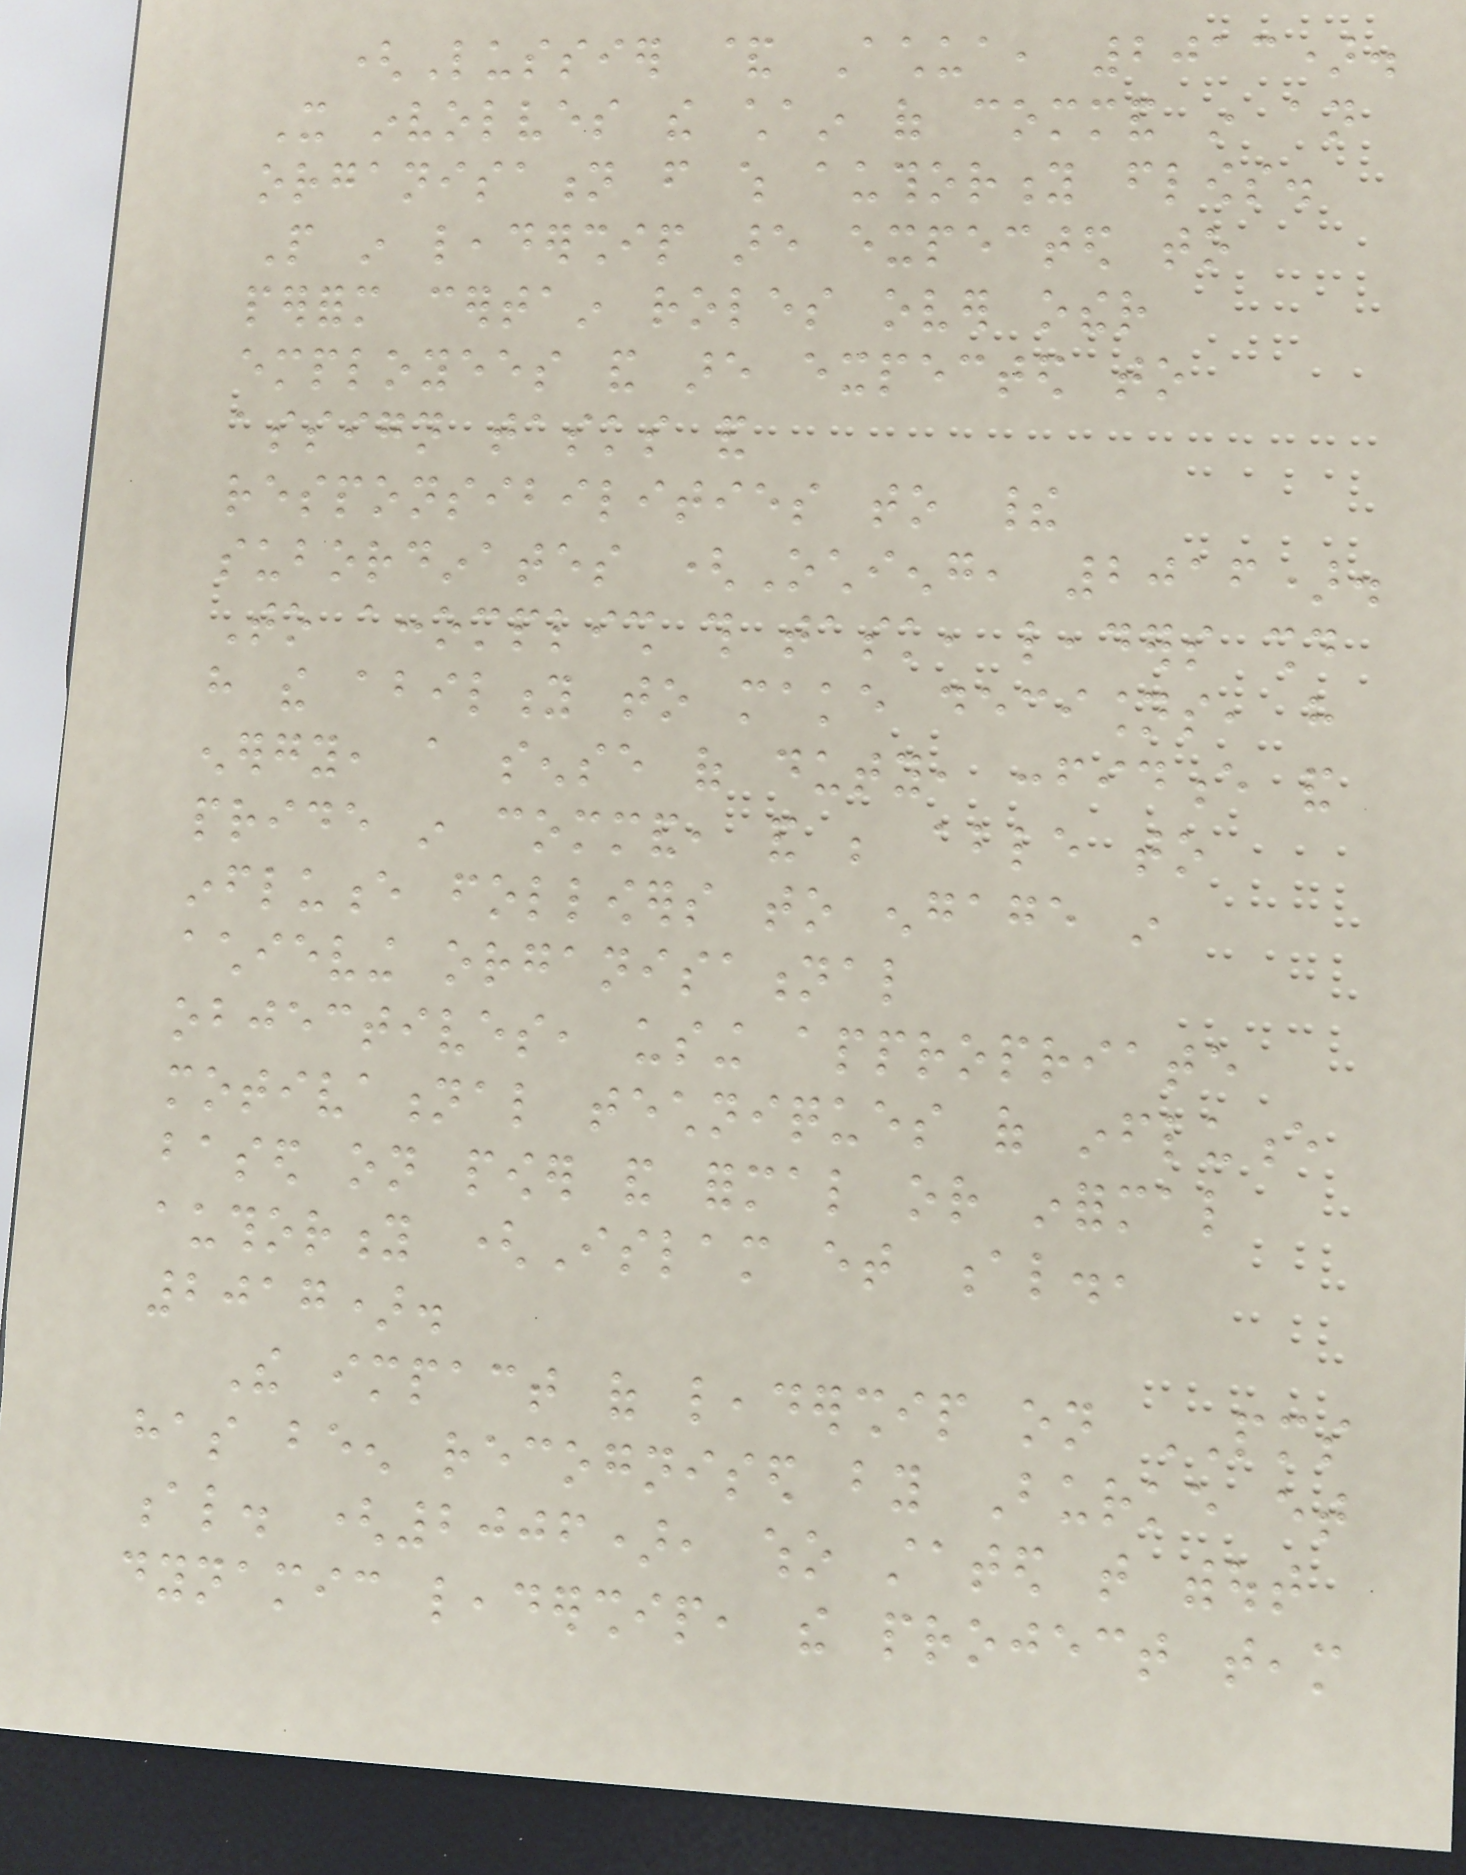(Lussier & Achua, 2013).
It involves the chain of command in an
organisation from which authority flows.
People in leadership are expected to
perform certain roles over other
employees and are expected to
assign tasks and
responsibilities to their
subordinates (Ochieng, 2016).
To accomplish this task, leaders should
have the ability to make decisions, have
energy, a sense of duty, confidence and
pride in command, and be able to
influence followers to engage in
achieving organisational
objectives, using appropriate
motivational techniques of influence
based on power and formal or informal
authority (Islam et al.,
2017).
The impact of leadership on PMS
has been recognised by Burke et
al. (2006), who stated that without
dynamic leadership, the project team
